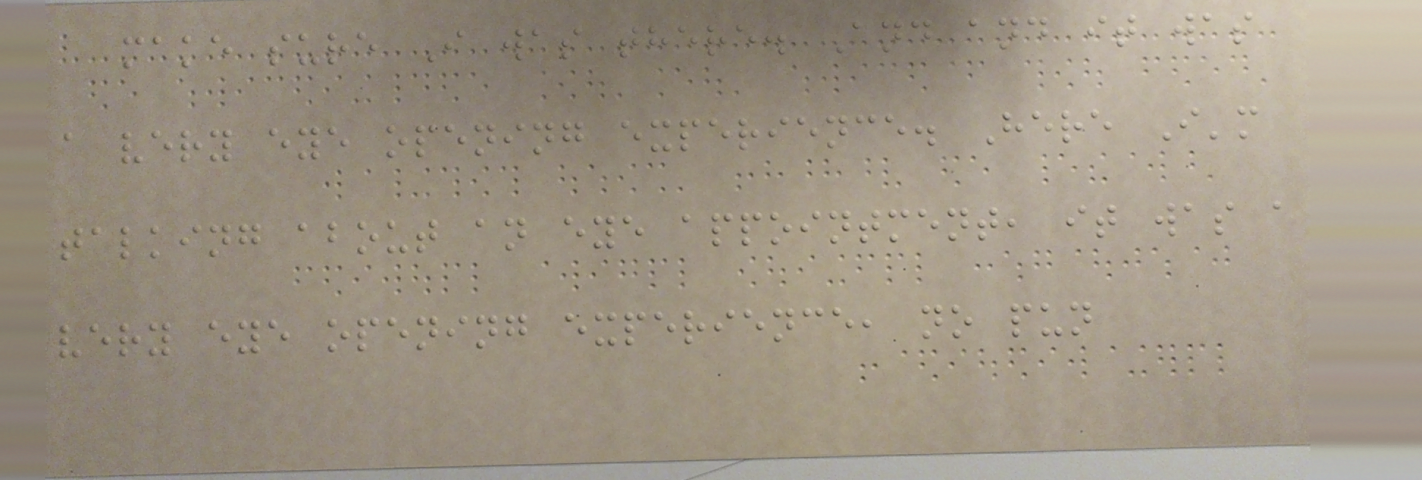make sure I was there. And and it was
a very eye opening experience. Here I'm
talking about an eye appointment, it was a
very eye opening experience, no pun
